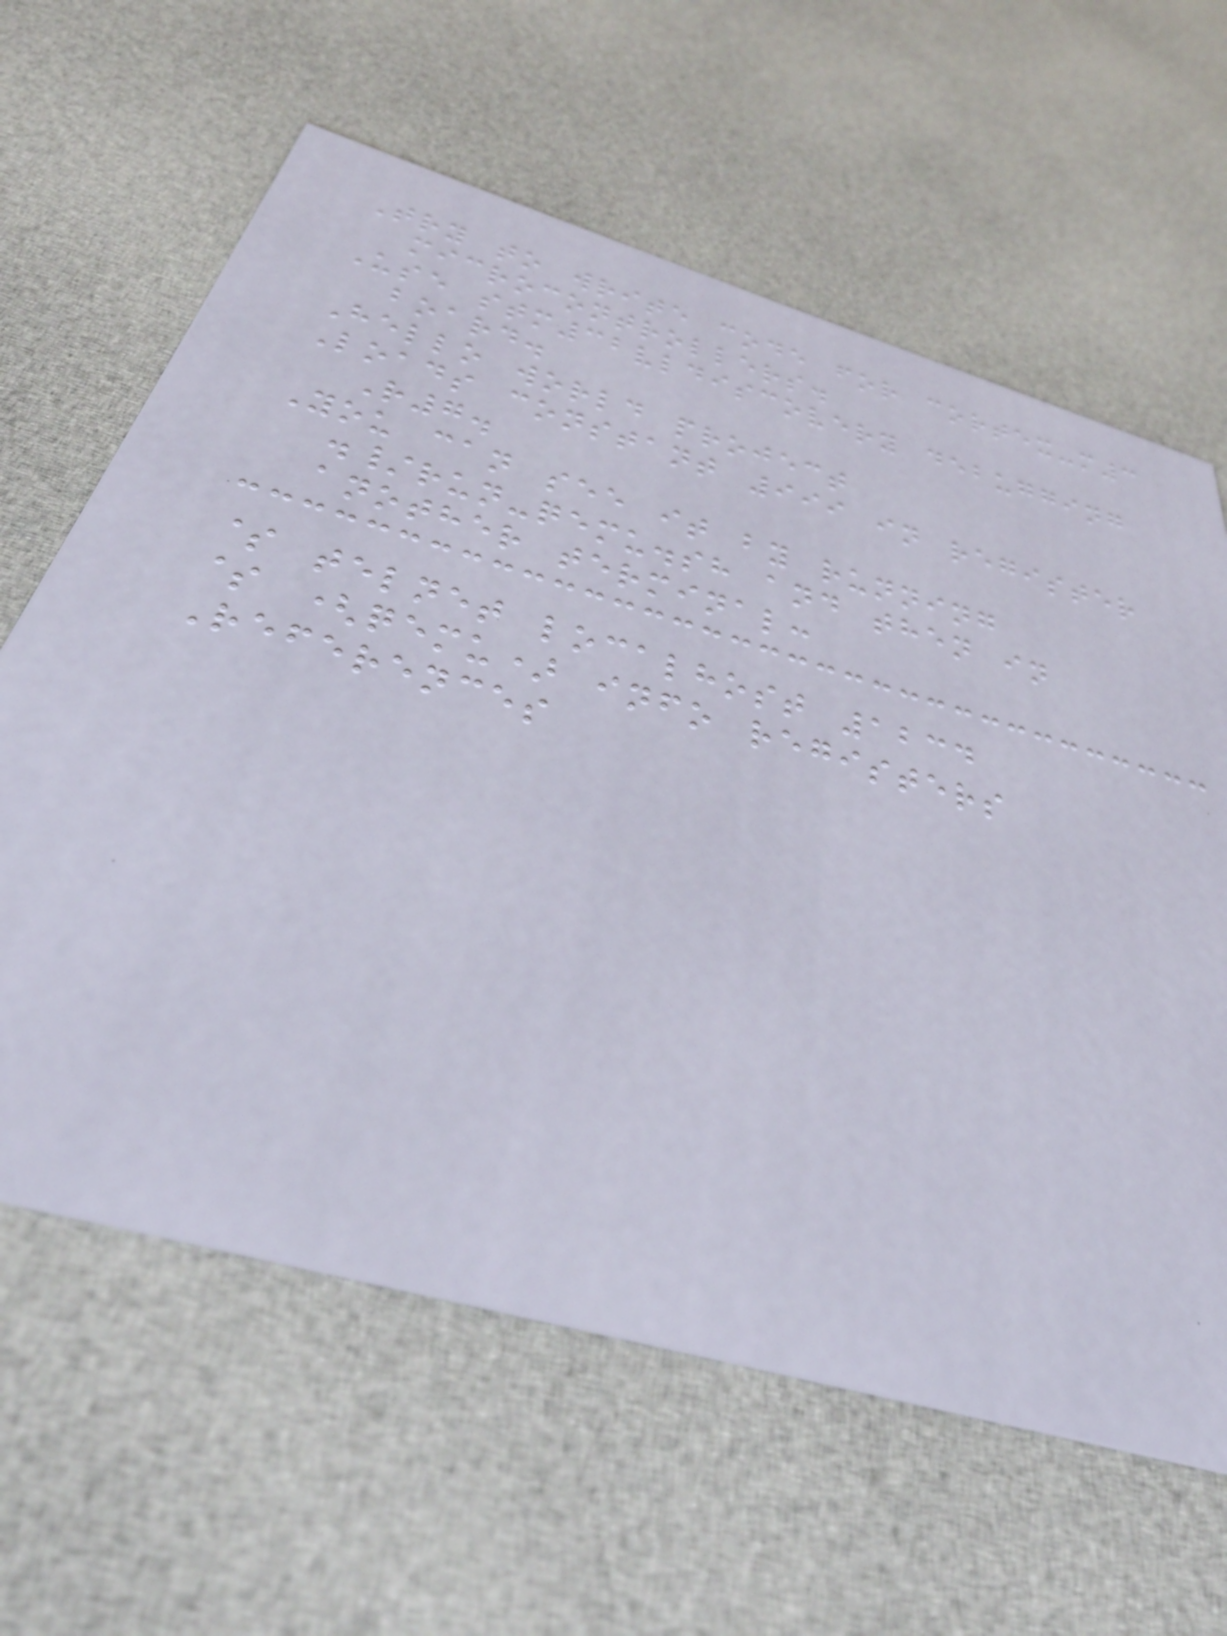Try to write code for cortex-m3
microcontrollers.
Use stm32vldiscovery debugging
board.
Hello world project
Loads constant 999 in register
R7.
You can see it by running
./run-qemu.sh and then in
another terminal:
$ telnet localhost 1234
$ (qemu) info registers
References
